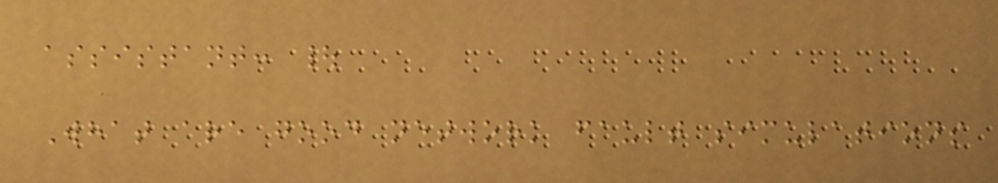assistant: |
What are good network fault simulations
